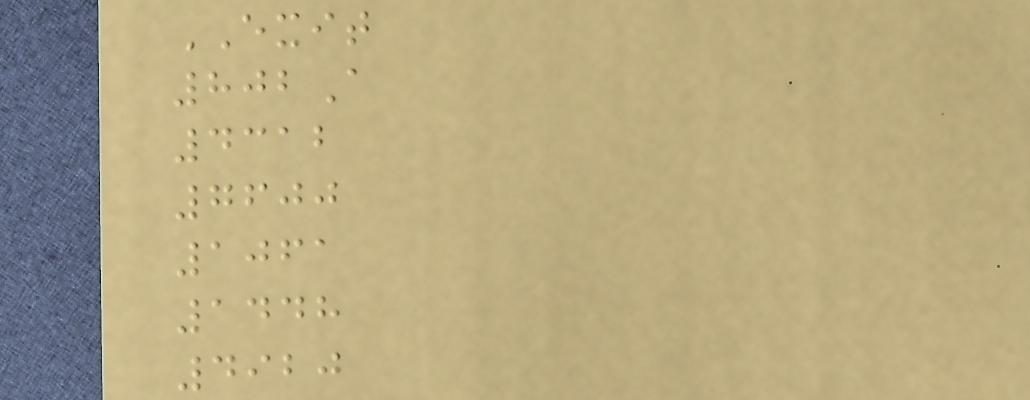EXIT
802A
4312
7600
1061
1448
4920
